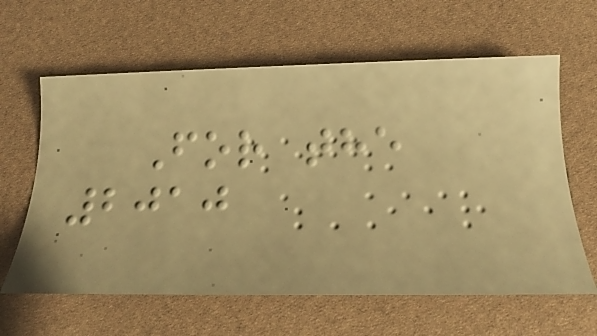For the
2010
